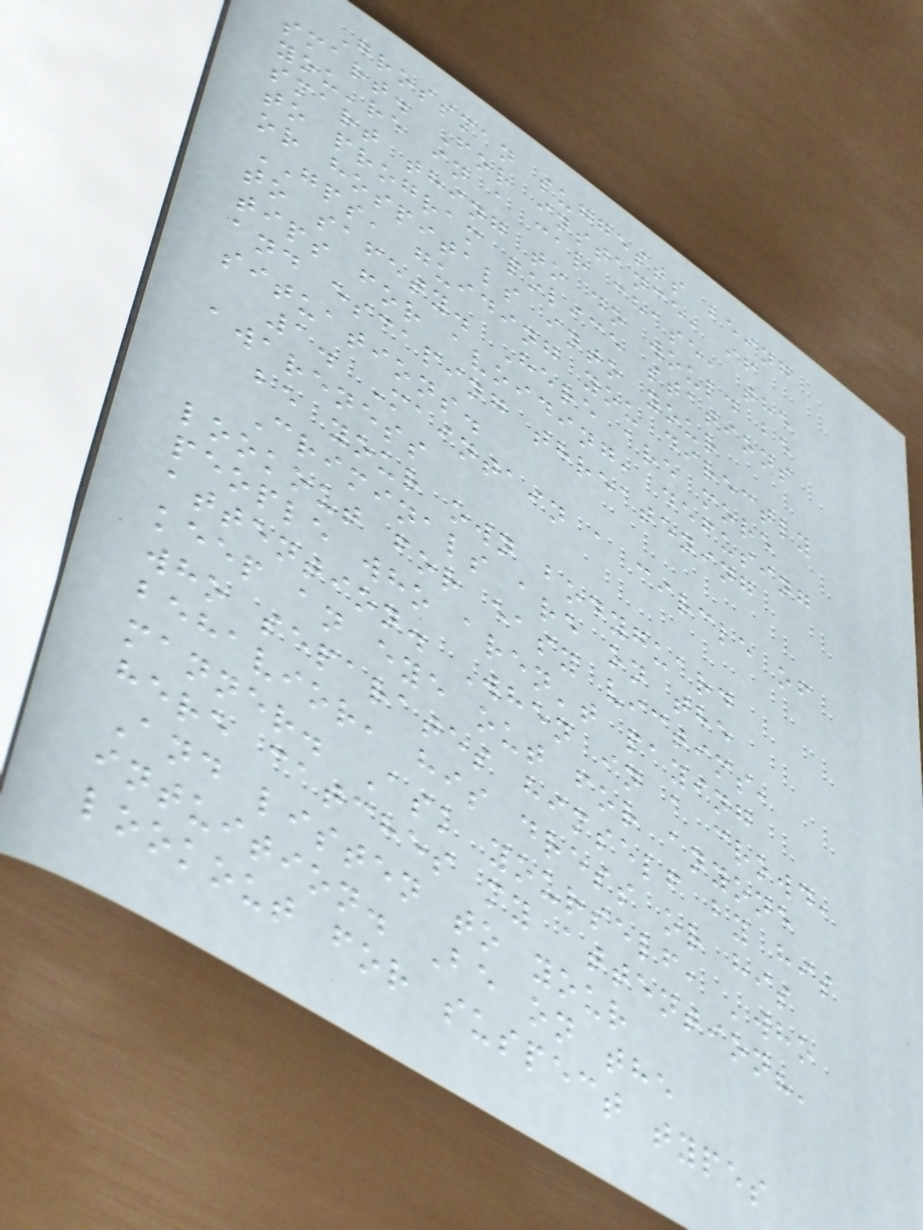Grossman suggests being
smart. For instance, if
you're in a car chase, the
smart thing to do would be
to program police stations
or hospitals into your
GPS, guiding you directly
to safety. Here are more
tips for avoiding, defusing
and escaping threatening
situations.
1. Maintain a circle of
awareness
be your own bodyguard
Criminals are on the
lookout for easy victims,
people who aren't paying
attention. When in a crowd,
keep an eye out for anyone
who separates himself by his
behavior, his dress or his
manner. Ask yourself, 'who
here catches my attention?'
And listen to your
intuition. Be on the
lookout for suspect types
